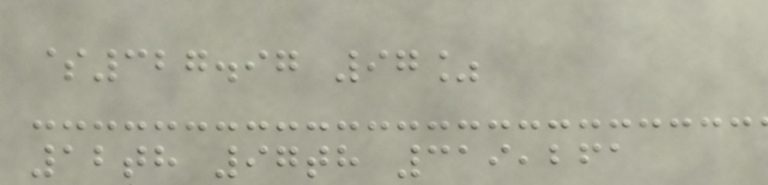$327.97 97%
12th 97th 319,261
